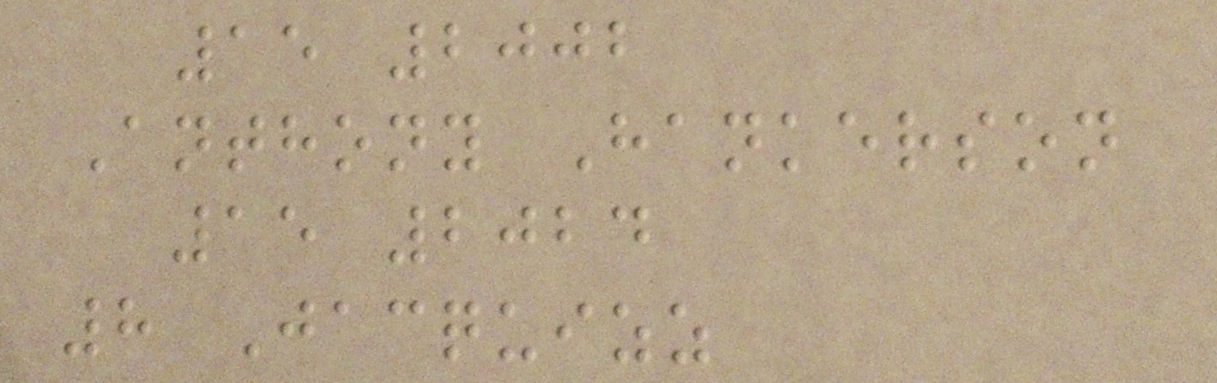15 2002
Anthony Hankerson
15 2024
8 Jacquizz
